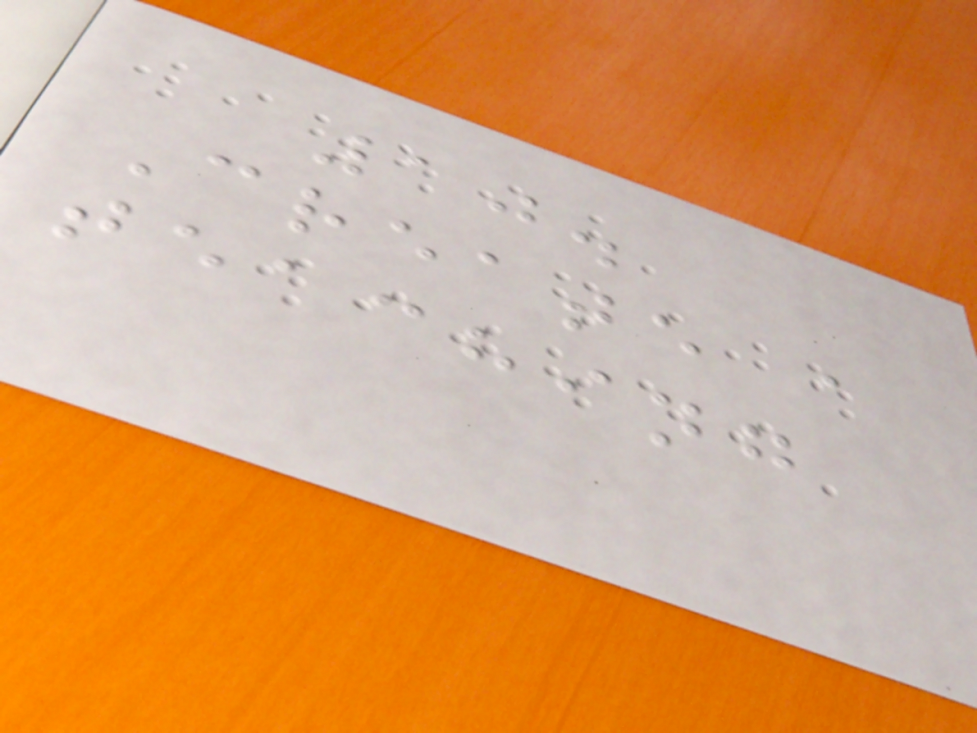10.
Create a
teaching
